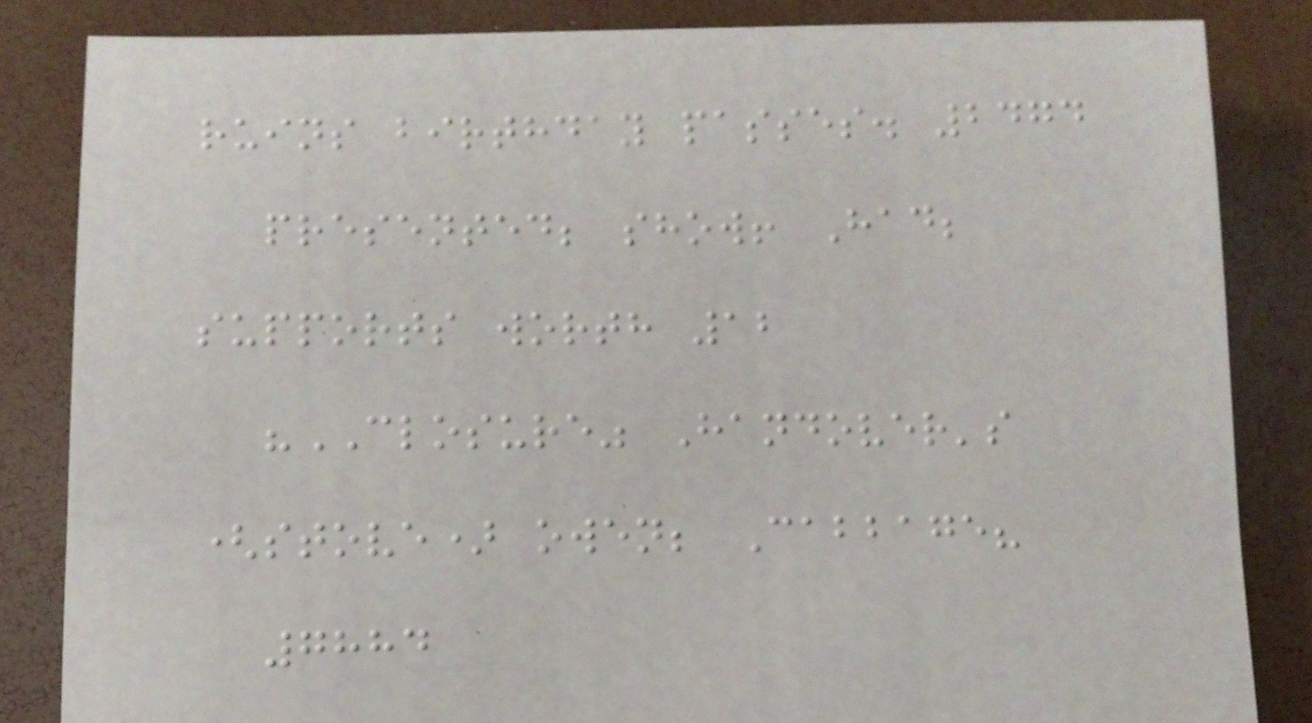ruins birthday passes. 2474
presented; show! Had;
supports worth 12
"CLOSURE" Handover's
(stove) owen; Cabbage?
7884
